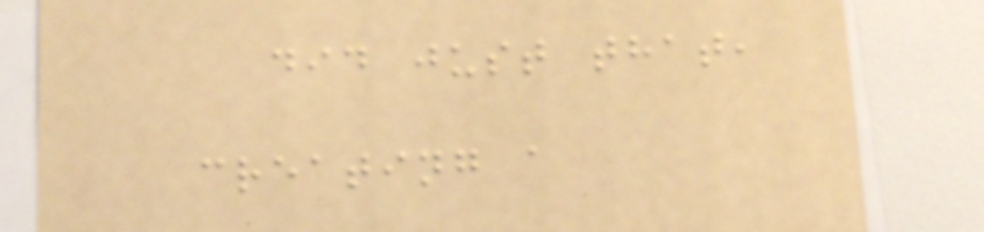did just that,
creating a
